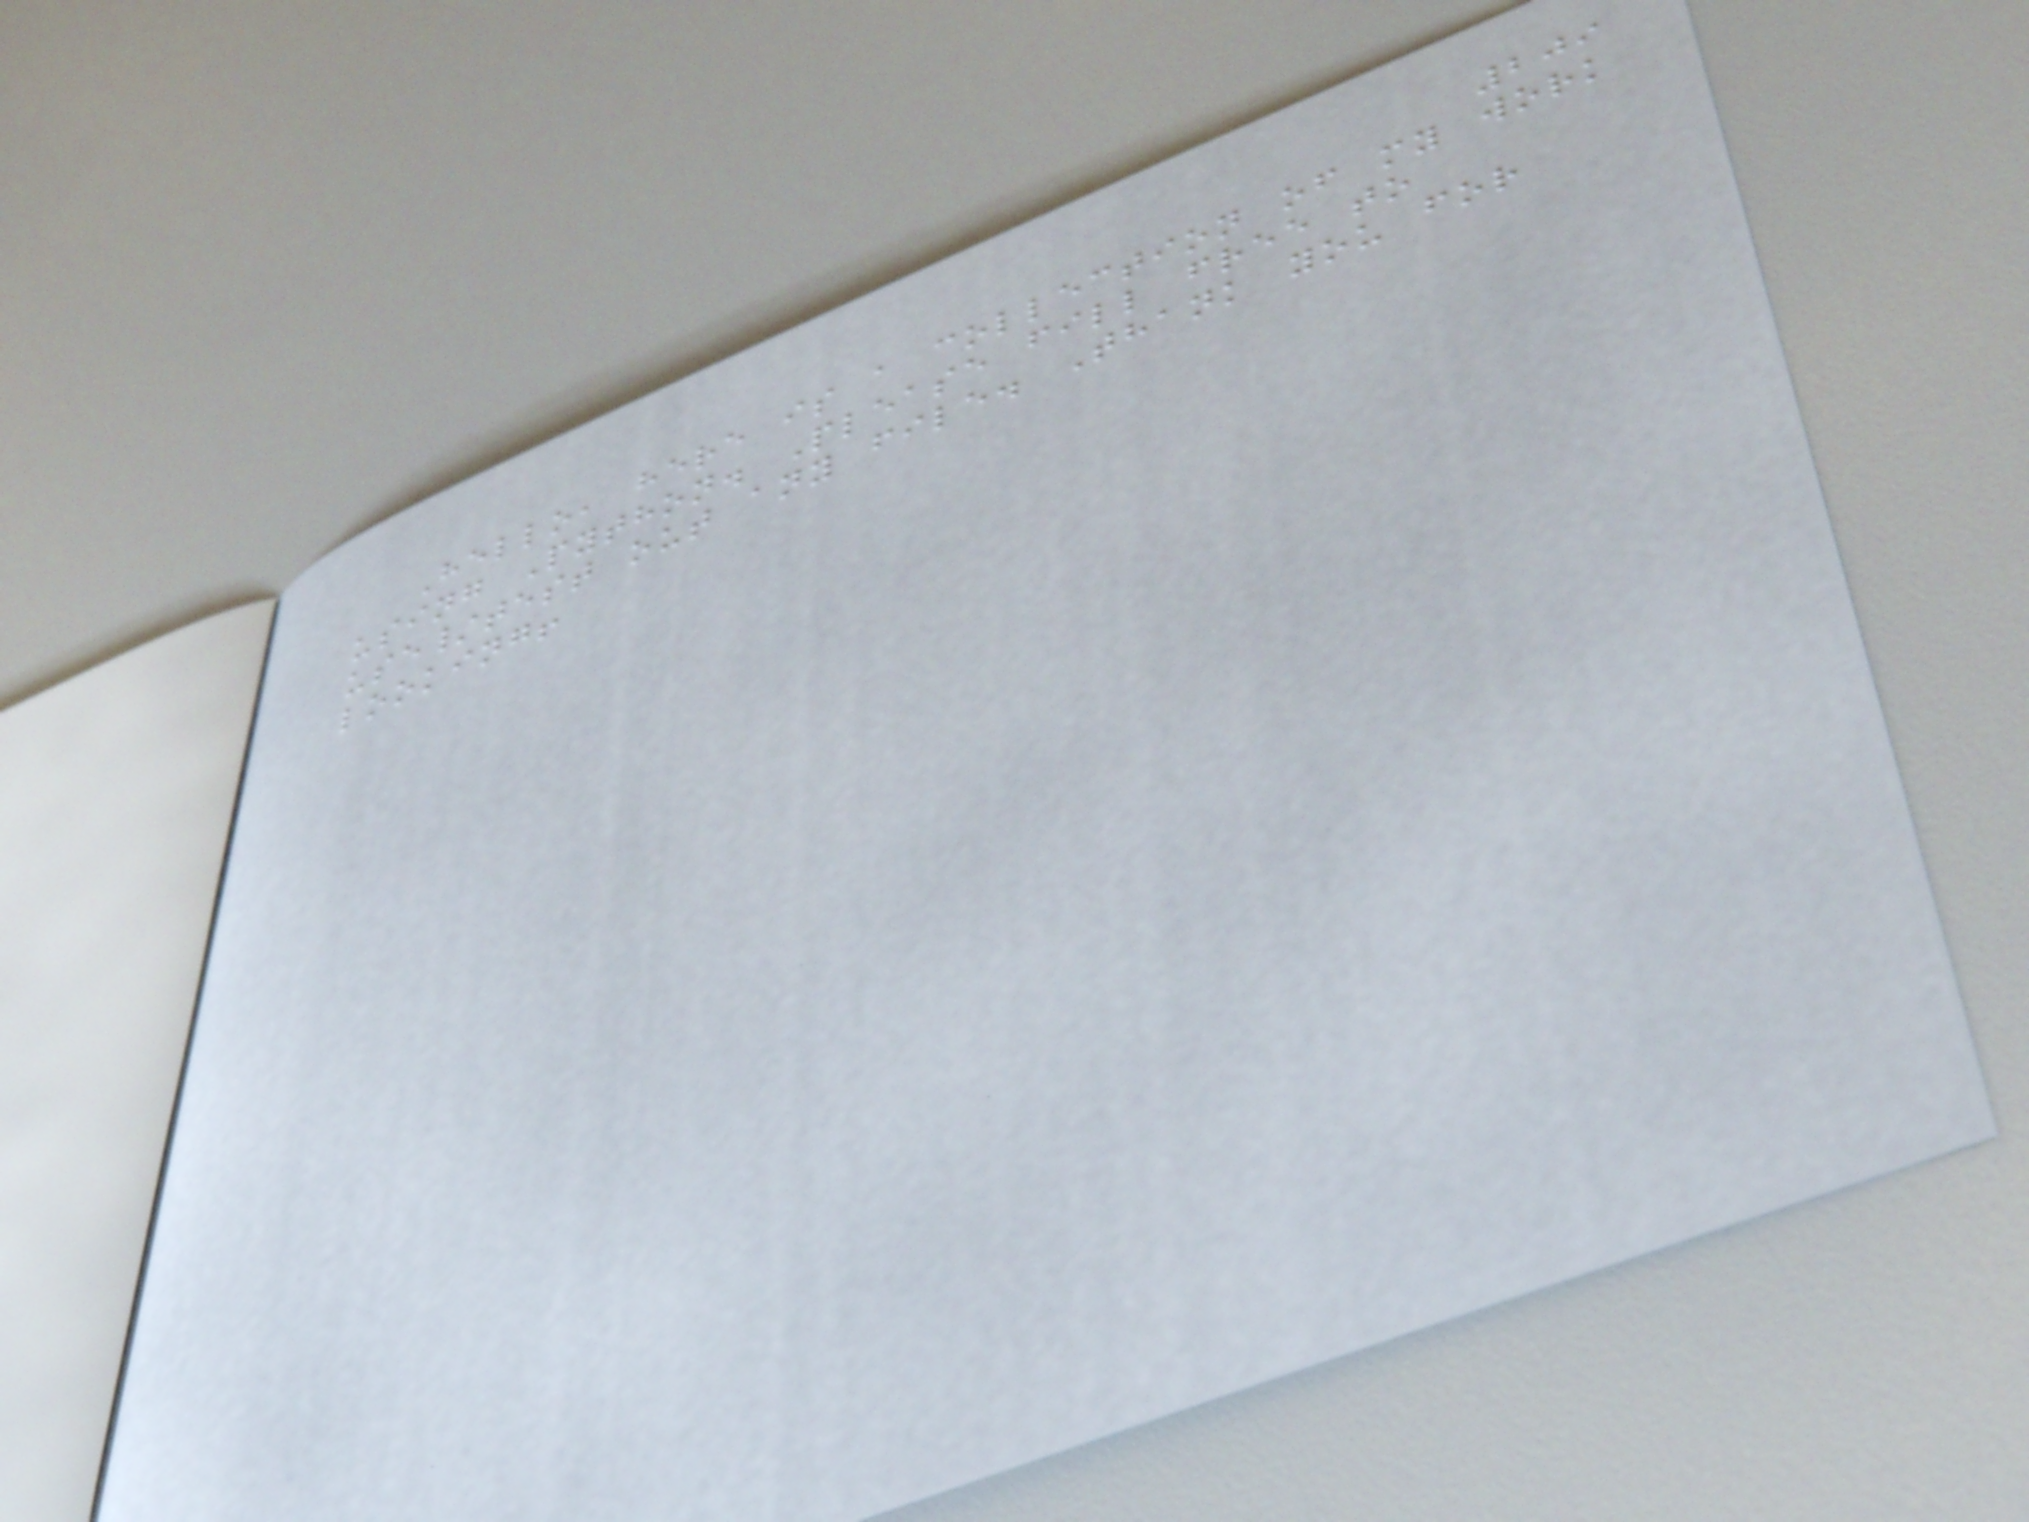209
Hello, here is a collection of my work
using Python. Please fill free to
use/test out any file. Thank you for
looking!
